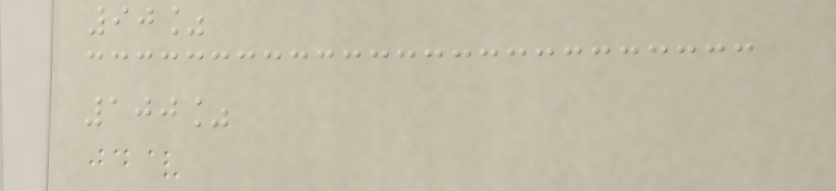90%
100%
